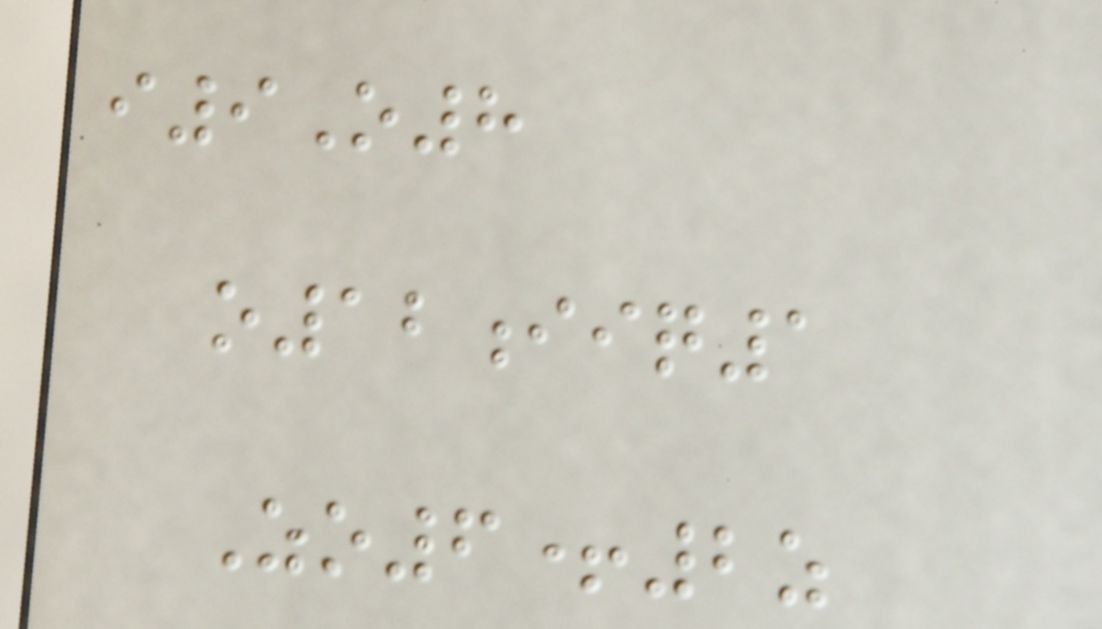i9O8
o12iiq1
Zo6+2z
